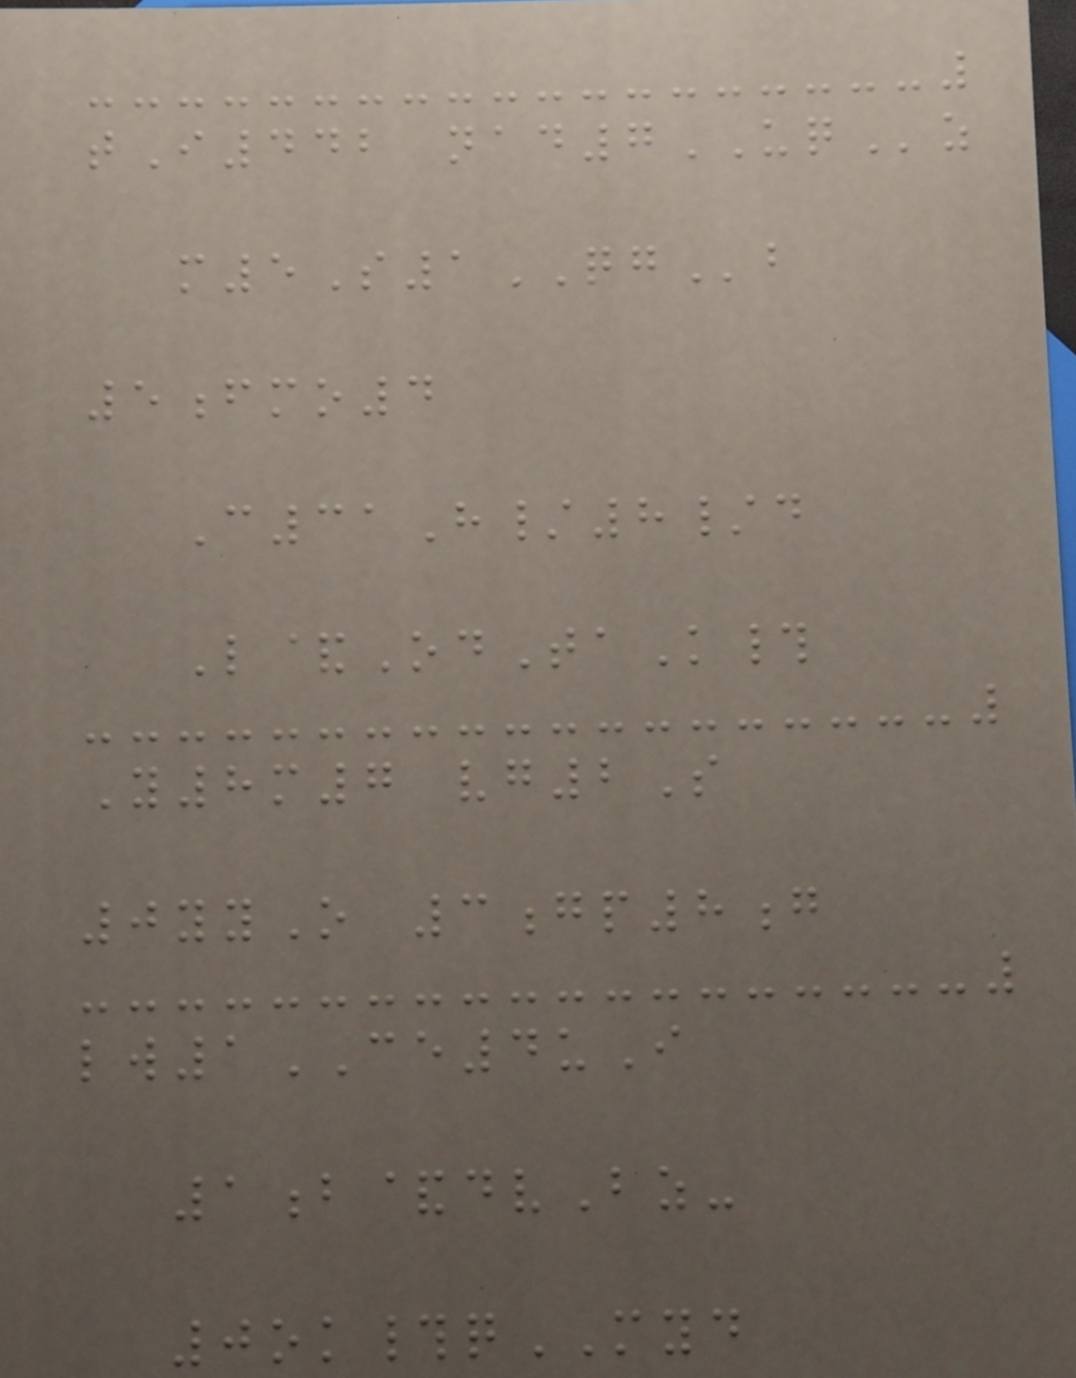tI442 nad7UQz
m5S1QGb
5fmo4
C31H/8/d
L&OdTaK#
Y8m7 vg2S
0yyO 3gp8g
lw1CE4uI
1b&dvBz-
0ok#qMYD
